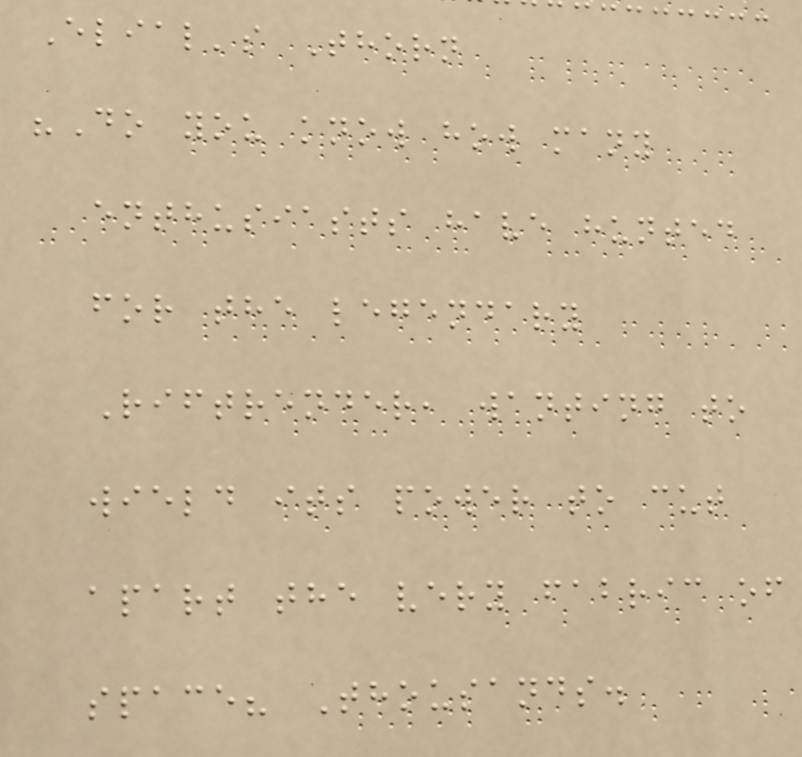Elial's Thorn
"Do you know how many
enthusiasts have hunted
for the legendary
Riftrender, wanting to
wield its power to cut
apart the very fabric of
space? Thousands.
